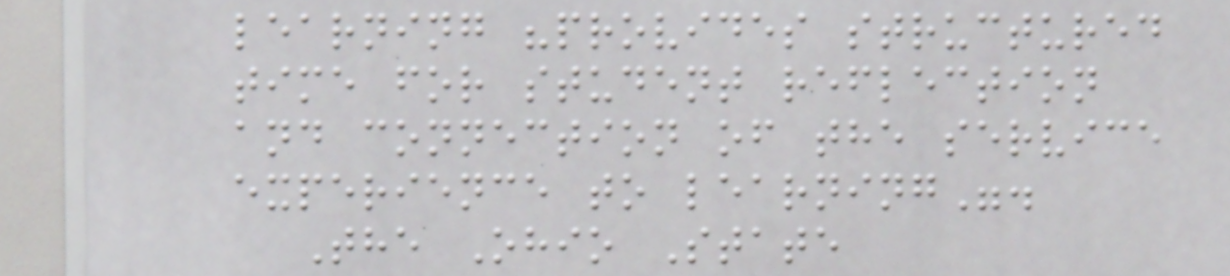learning "provides structured
time for student reflection
and connection of the service
experience to learning".
The Ohio State
